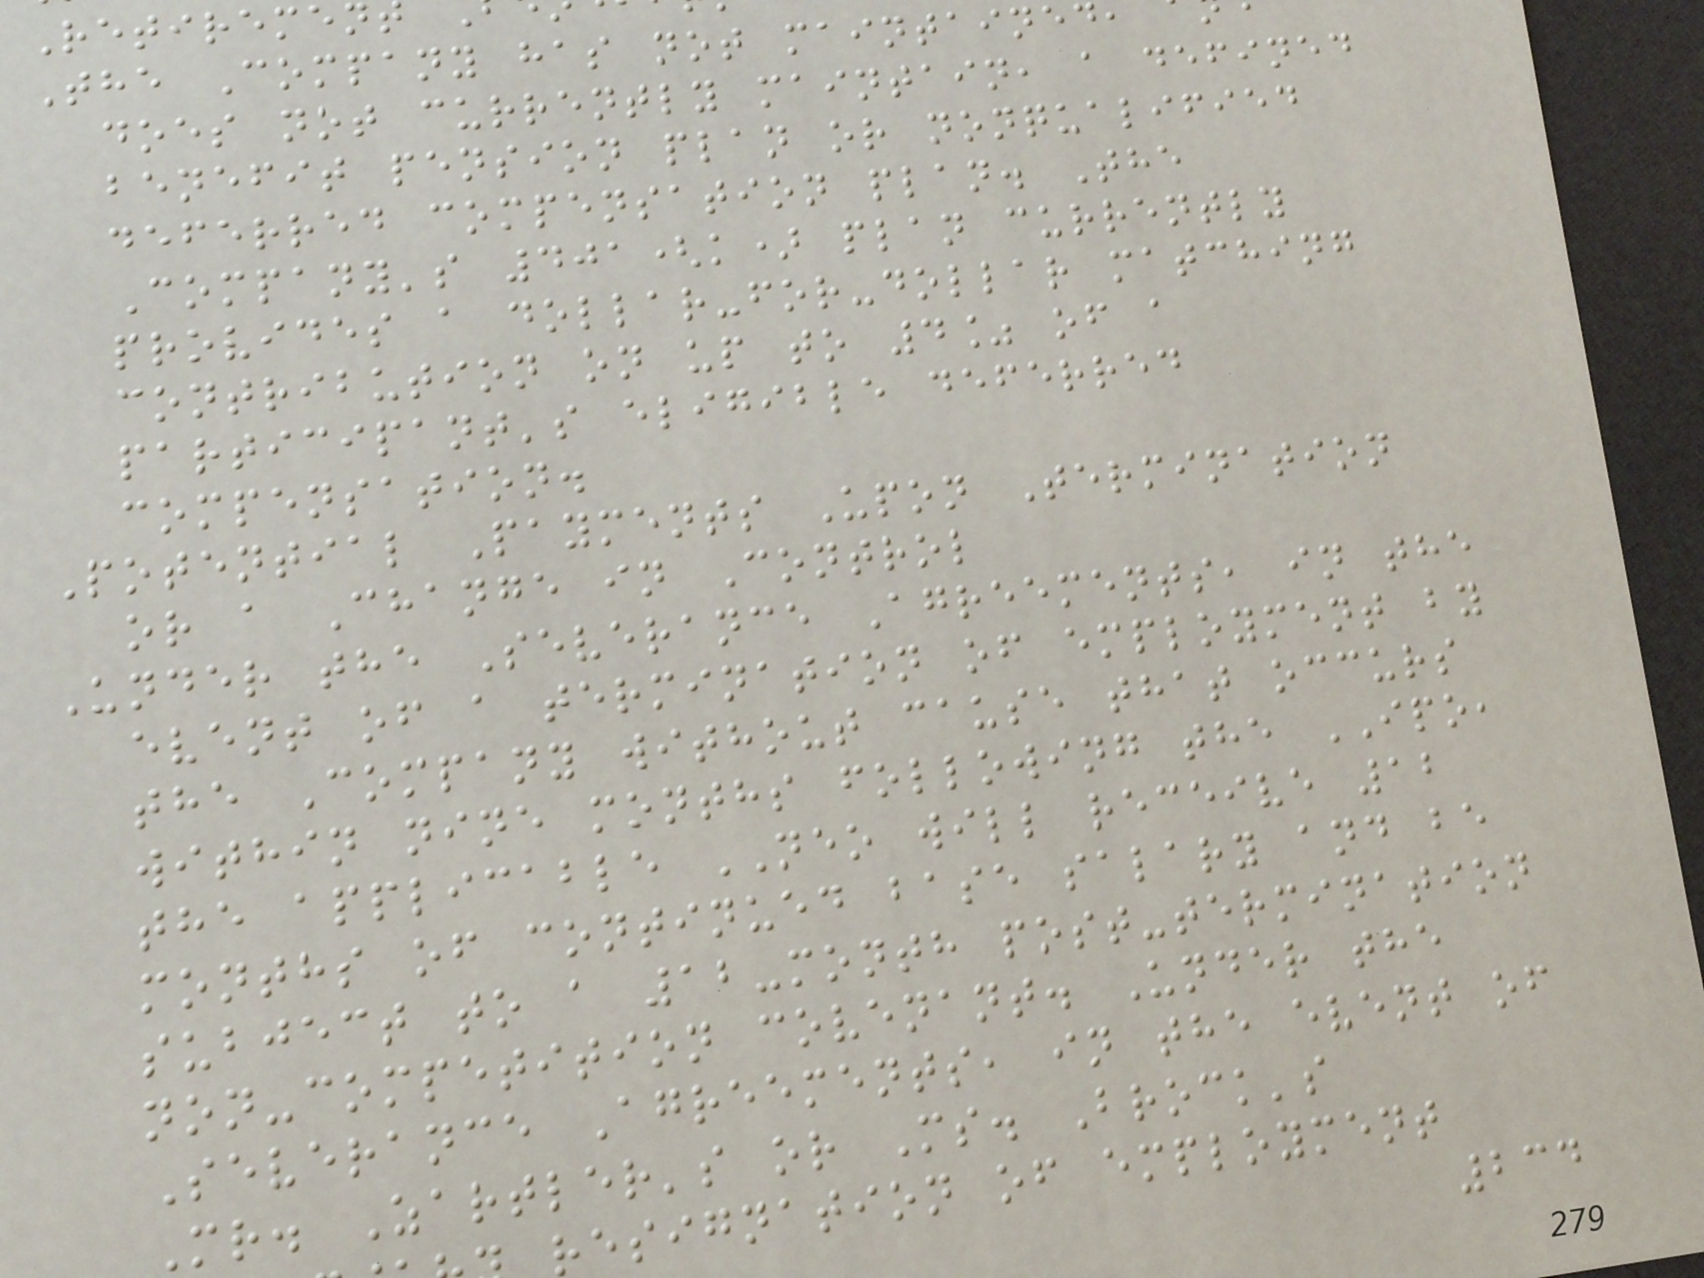Retiremen
The Company has not maintained
does not currently maintain, a defined
benefit pension plan or nonqualified
deferred compensation plan. The
Company's 401(k) plan currently
provides a dollar-for-dollar matching
contribution on up to 4% of a
participant's eligible deferred
compensation.
Potential Payments Upon Termination
or a Change in Control
Under the Severance Agreements, in the
event of a termination of employment by
the Company without cause that occurs
within nine months following the IPO,
the applicable NEO will receive 12
months of continued base salary and be
subject to a 12-month post-termination
non-competition covenant. Under the
Severance Agreements, in the event of
Mr. Zartler's or Ms. Brock's
resignation of employment
234
